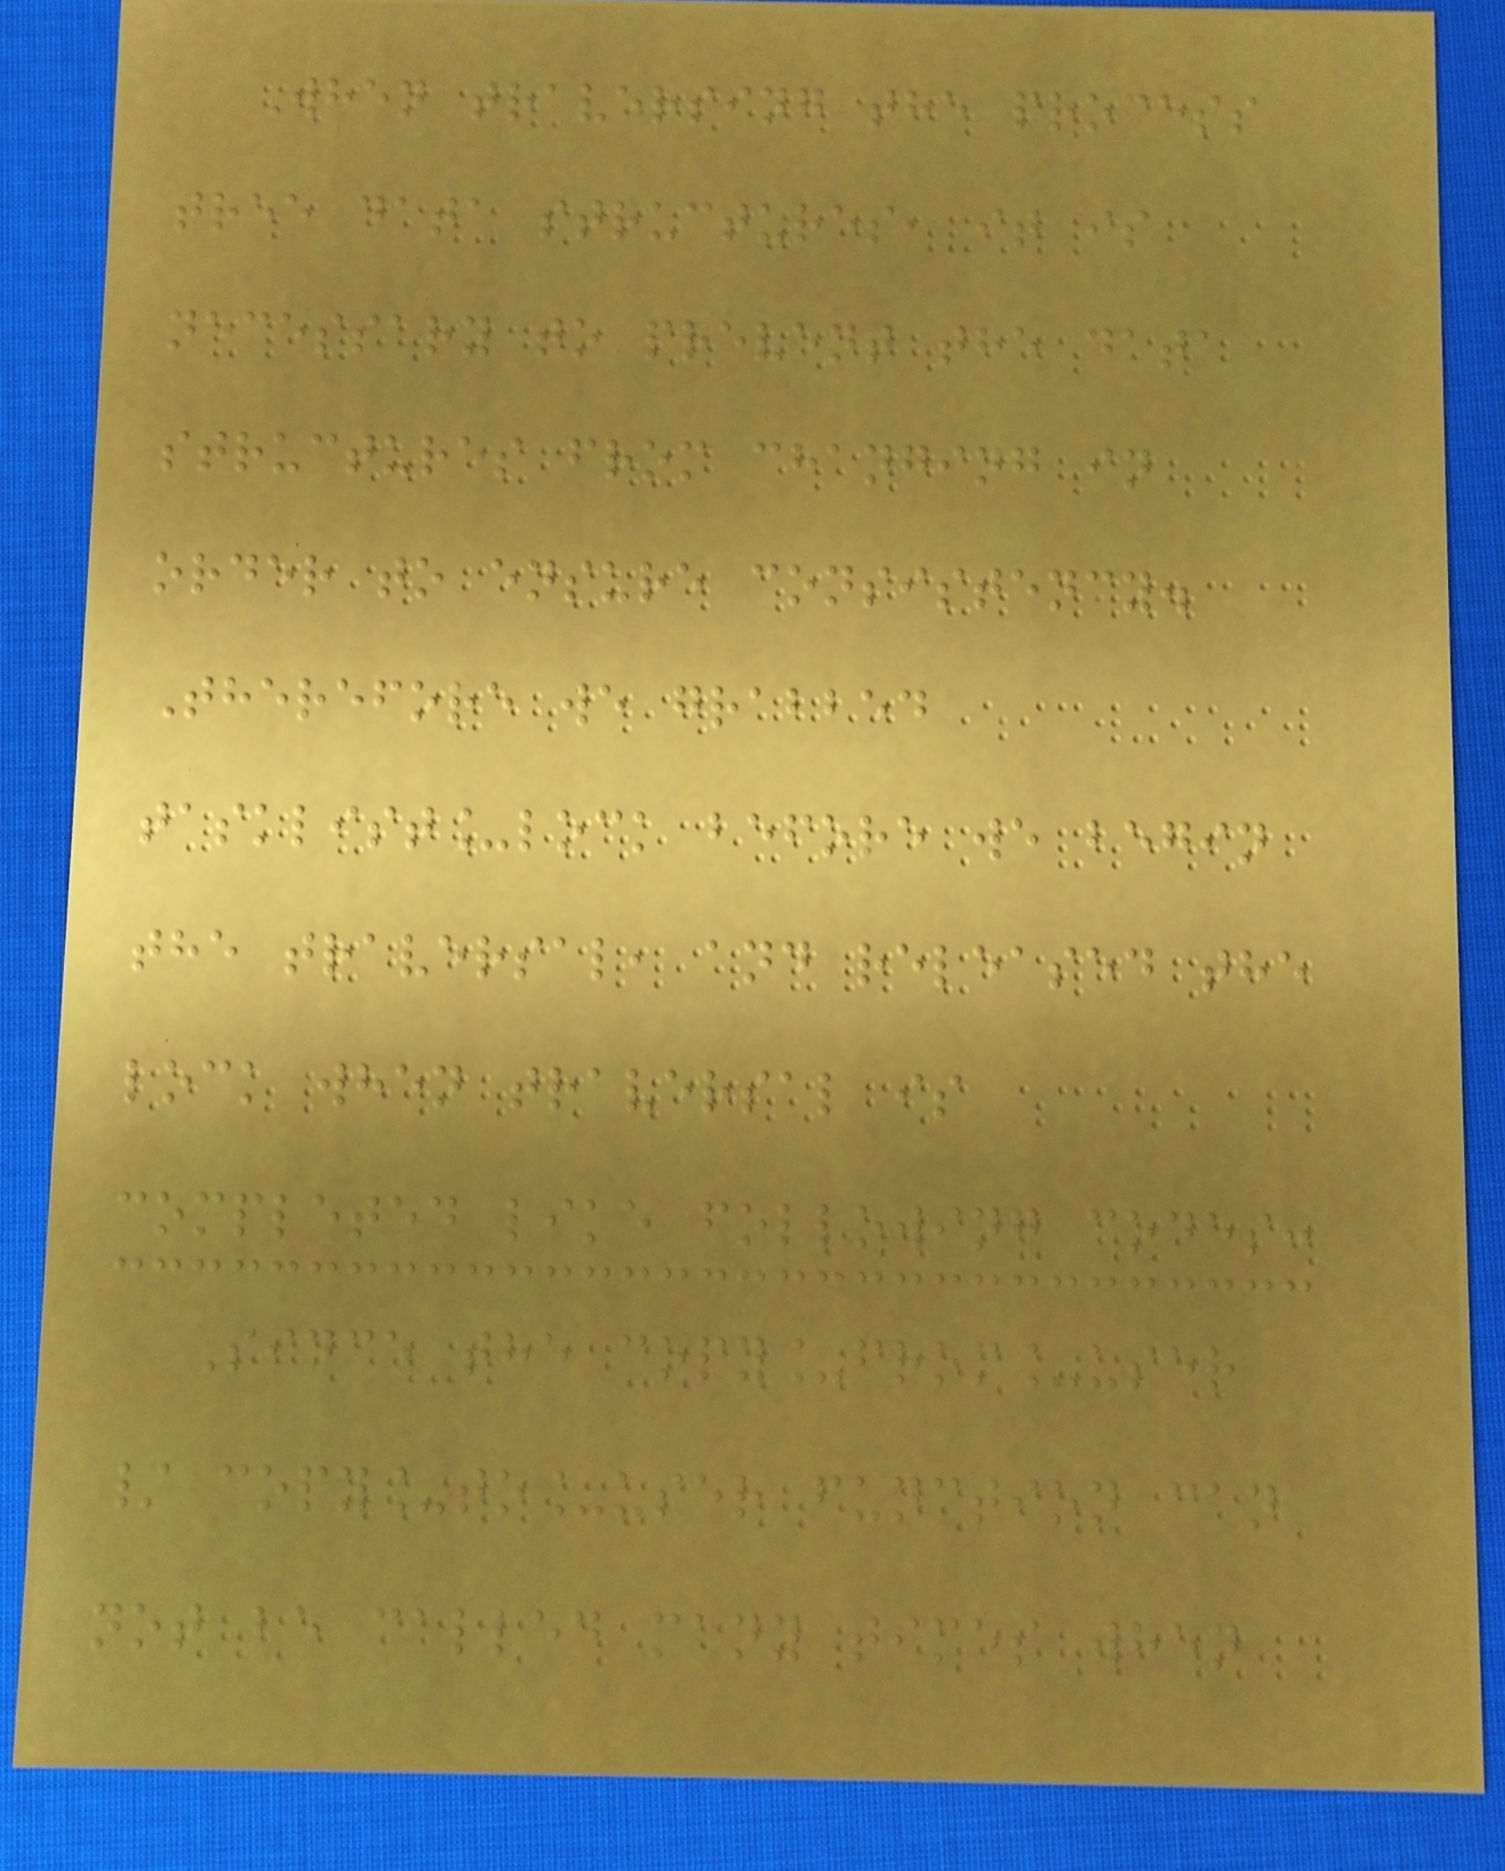When traversing the process
tree data structures, it is
necessary to prevent the data
structures from changing in
order to ensure consistency.
Therefore we grabbed
tasklist_lock before we begin
the traversal, and released the
lock when traversal is
completed like following codes:
Since the copy_from_user
/ copy_to_user function can
not be called many times when
